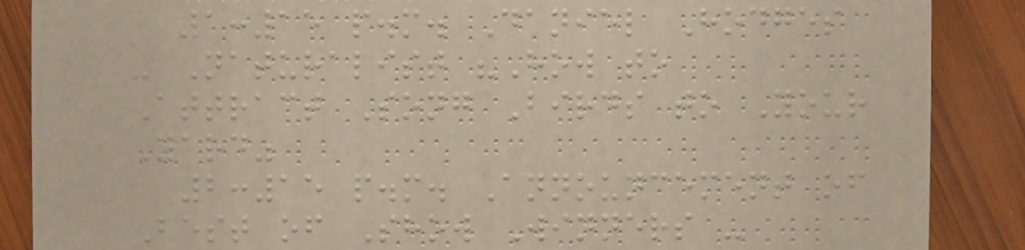1:15 p.m. Daniel Hodges
- Naturalist "How to
Attract Song Birds to Your
Yard"
2:15 p.m. Announcement of
Best of Show Winners -
